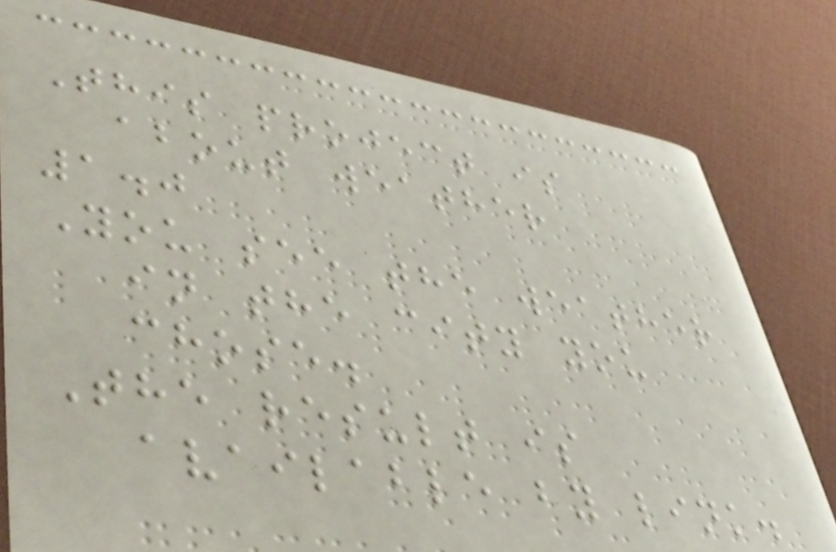This project is
about weather
1.0
You see the weather
in the city you
chose.
The result is
available by link.
